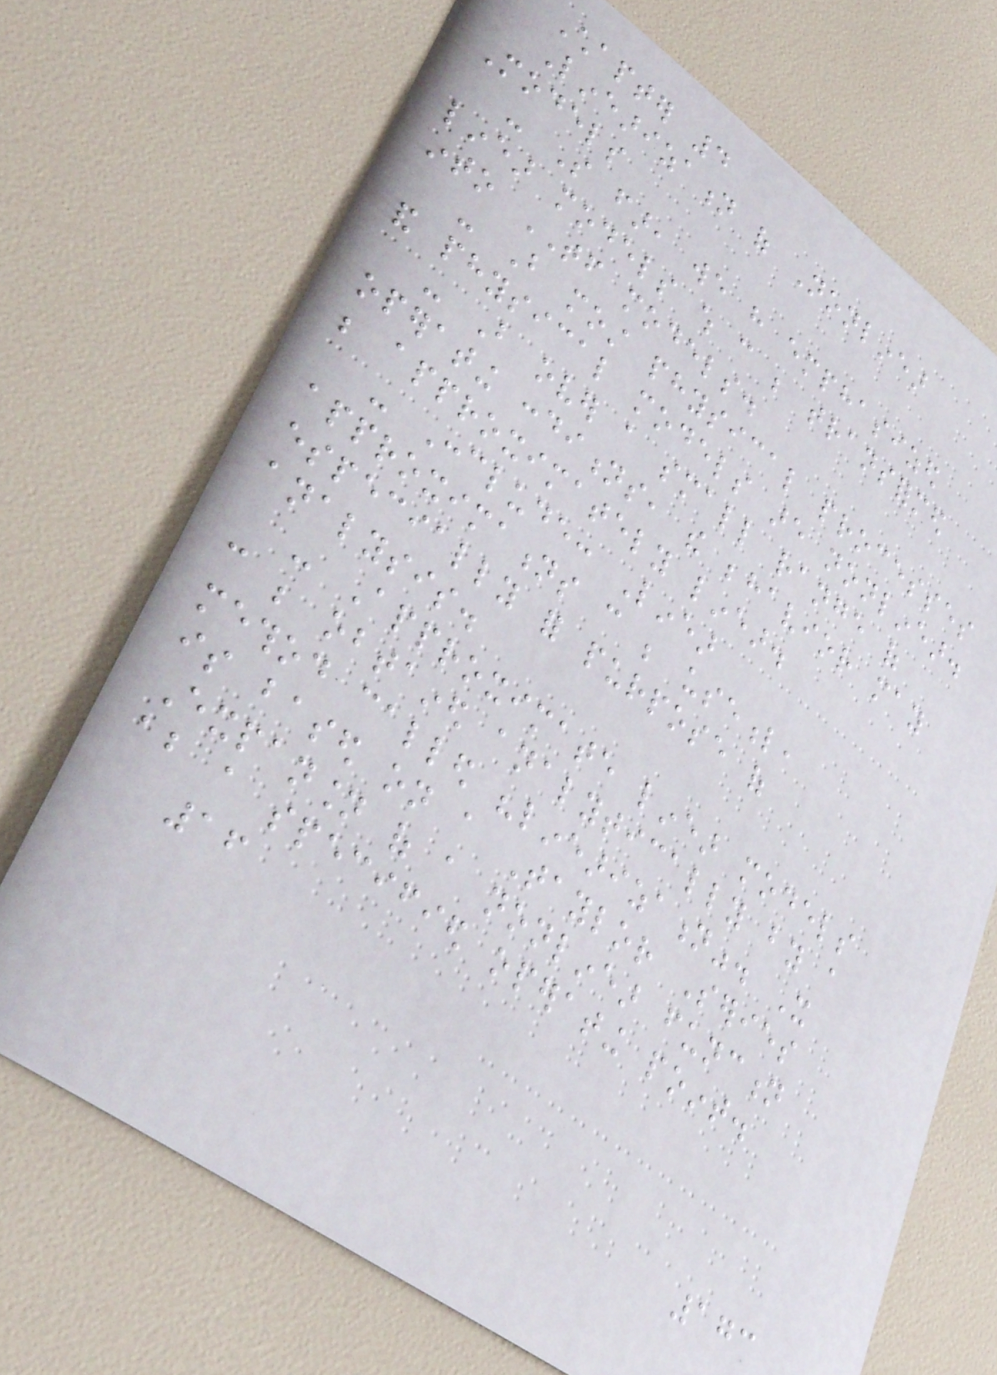Chapter 4
Linearization of Nonlinear
Models
- So far, we have emphasized
linear models which can be transformed
into TF models.
- But most physical processes
and physical models are nonlinear.
- But over a small range of
operating conditions, the behavior may
be approximately linear.
- Conclude: Linear
approximations can be useful,
especially for purpose of
analysis.
- Approximate linear models
can be obtained analytically by a
method called "linearization". It
is based on a Taylor Series
Expansion of a nonlinear function
about a specified operating point.
16
173
